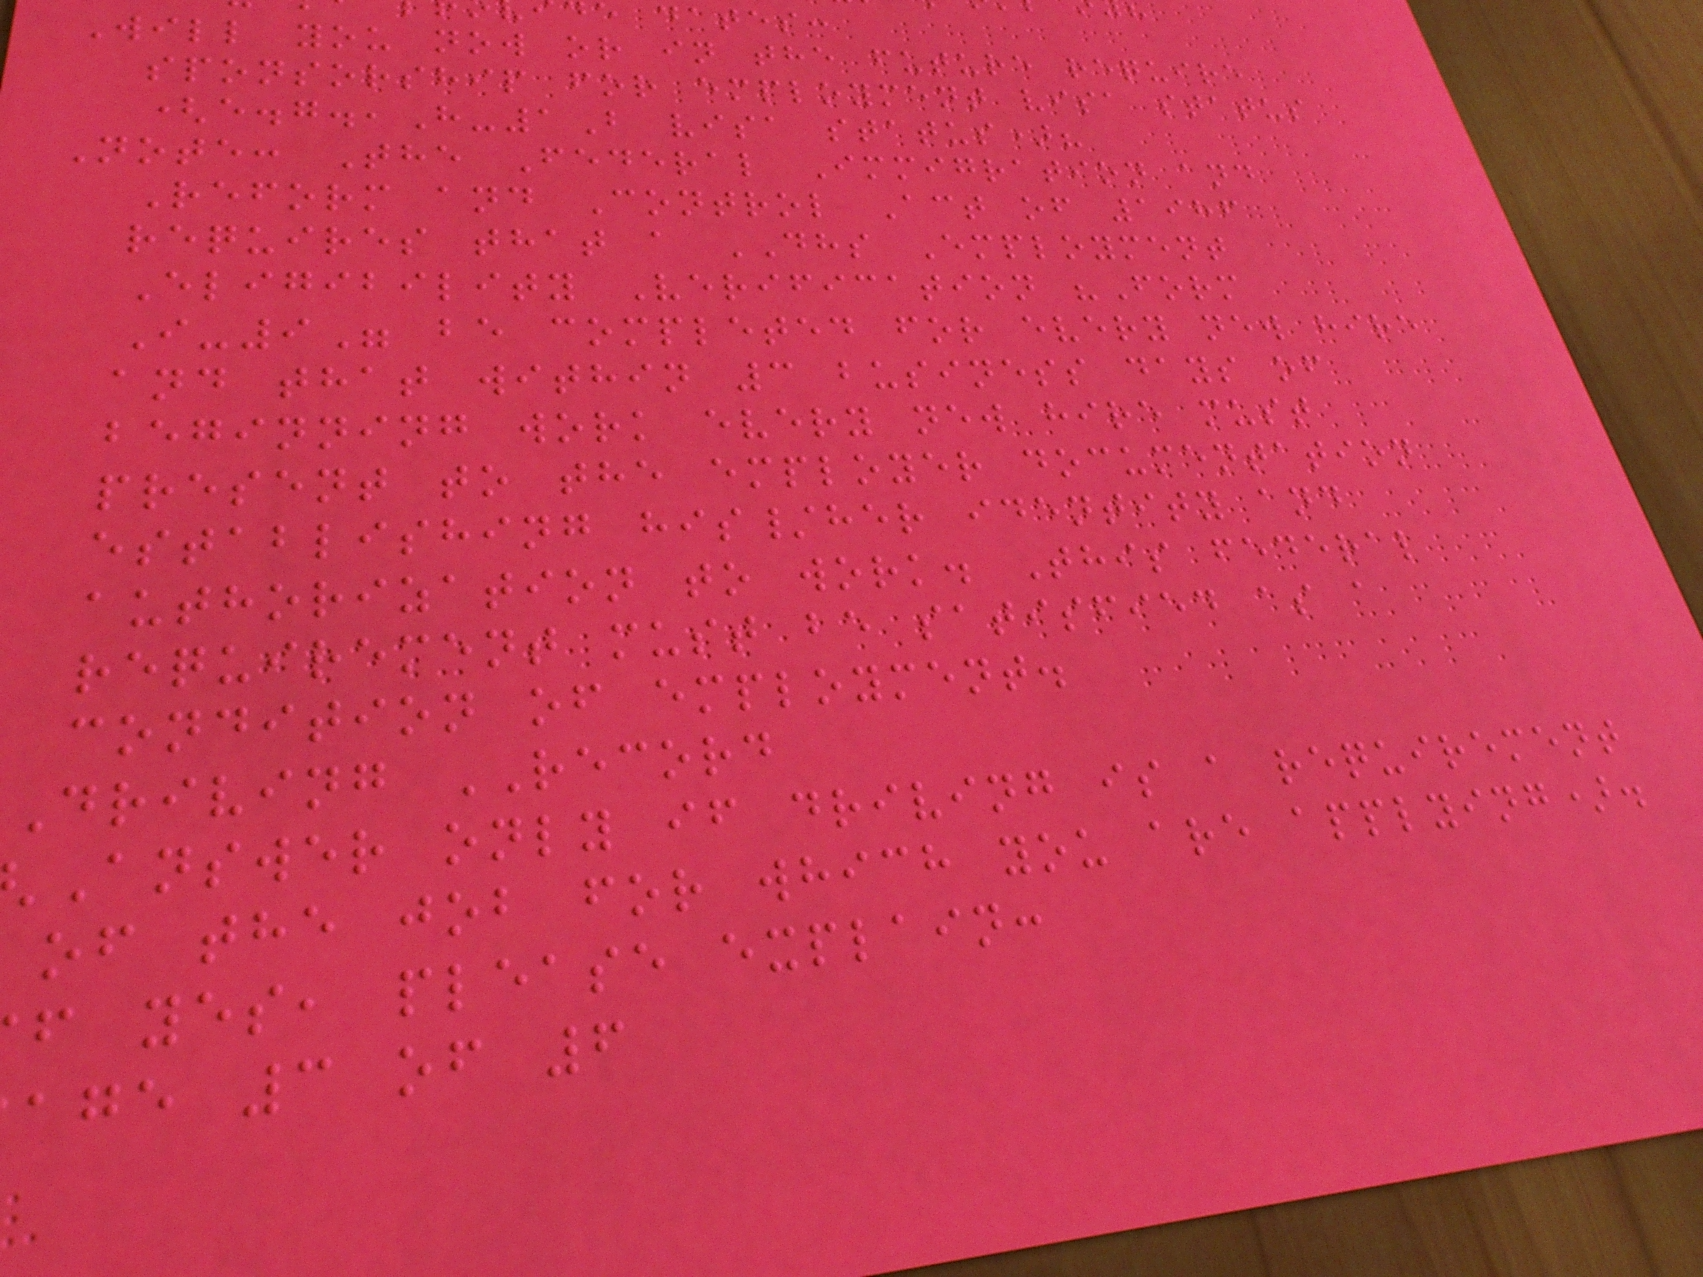dates:
Will you now or in the future require
sponsorship for employment visa status
(e.g.,H-1B visa status)?
Note: The Federal Immigration and
Reform and Control Act of 1986
requires that a DHS Employment
Eligibility Verification "Form
I-9" be completed for every new hire
and that within 3 business days of
beginning work every new hire must
present to the employer documentation
establishing his/her identity and
authorization to work. This federal
requirement must be satisfied as a
condition of employment.
driving RECORD
Answer only if driving is a requirement
of the job for which you are applying).
f yes, please explain:
age 3 of 6
